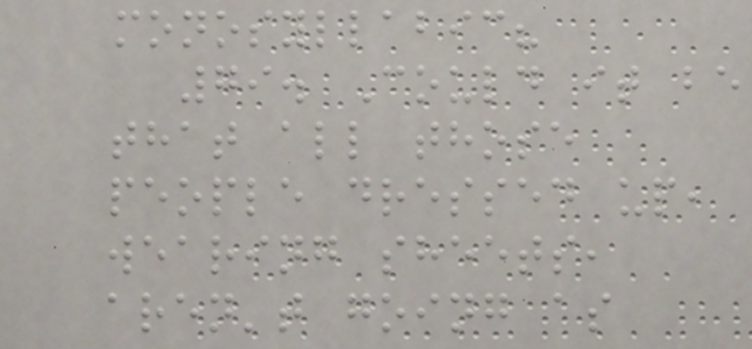monosyllabic?
79. Could it be
that all those
people dressed up,
wearing sheets,
aren't going as
